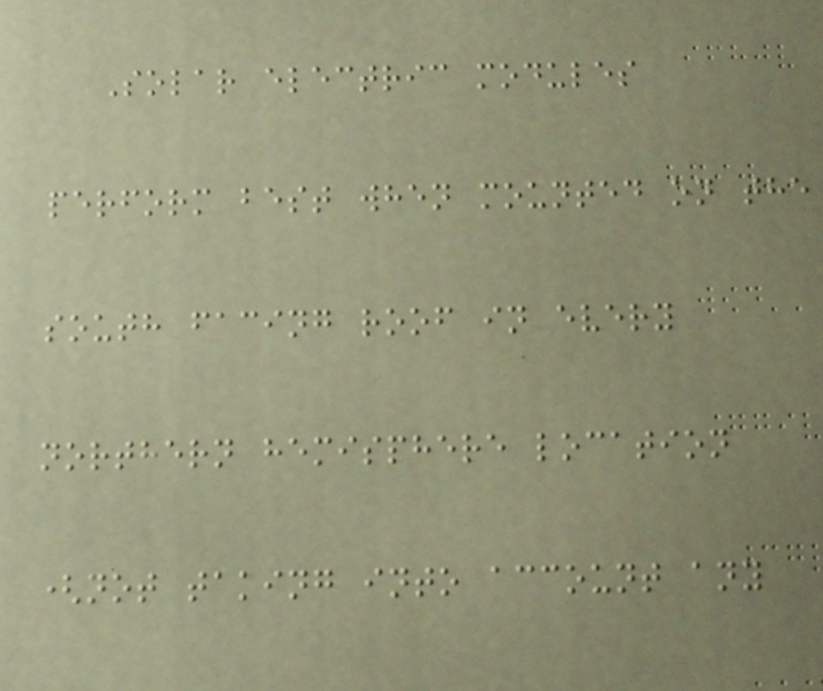Solar electric modules
perform best when mounted on the
south facing roof in every
northern hemisphere location
(not taking into account any
